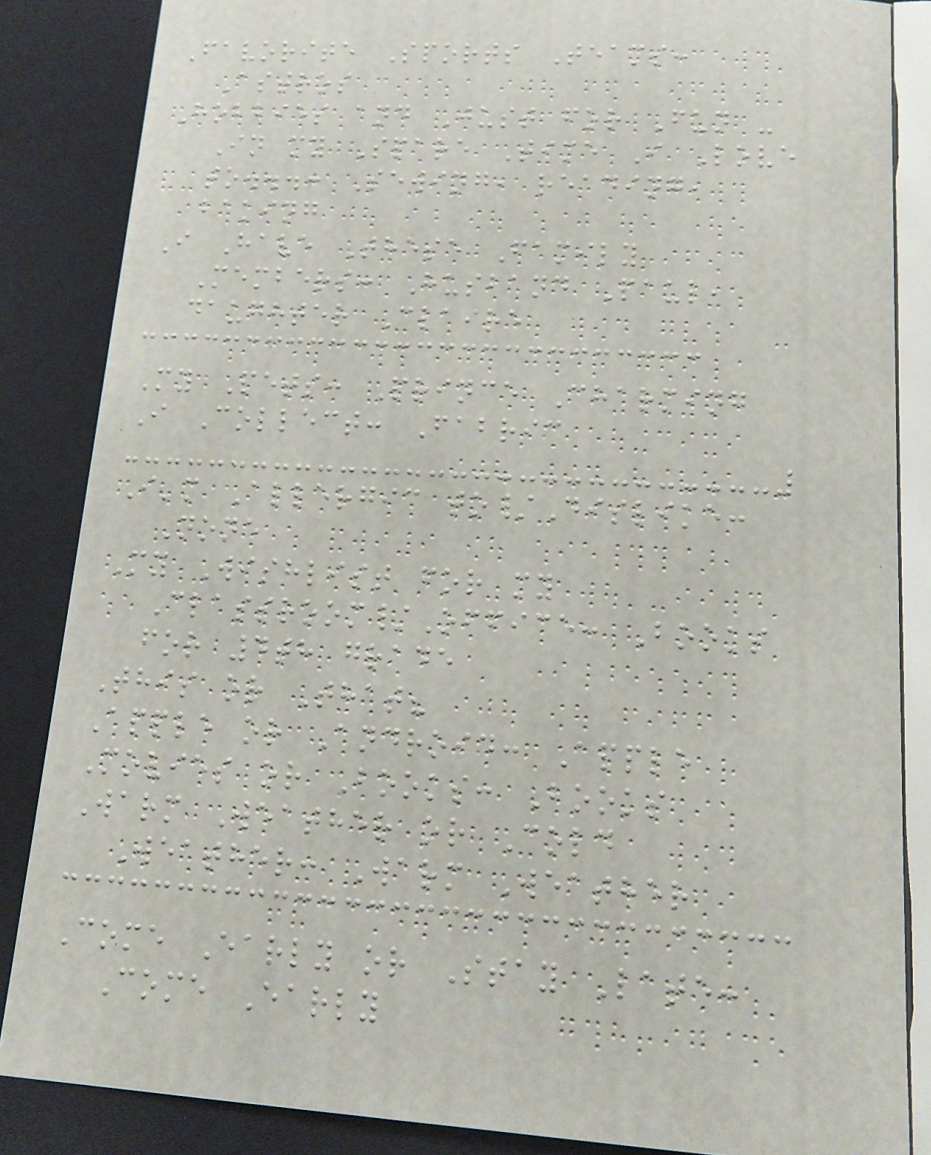Favorite Sports Teams:
Astros
Hobbies and Just for Fun -
In my Spare Time I Love
to...: Sewing, reading,
baking
I Have These Family
Members: Husband Paul,
daughter Claire
My Pets: Prince Charming
I Collect: Fabric
I'm Allergic to/Dislike:
None
My Wishlist for my
Classroom/Office: Books
for 4th grade
This or That?
Apple or Android: Apple
Movies or Books: Books
Warm Weather or Cold
Weather: Warm Weather
Come Early or Stay Late:
Come Early
